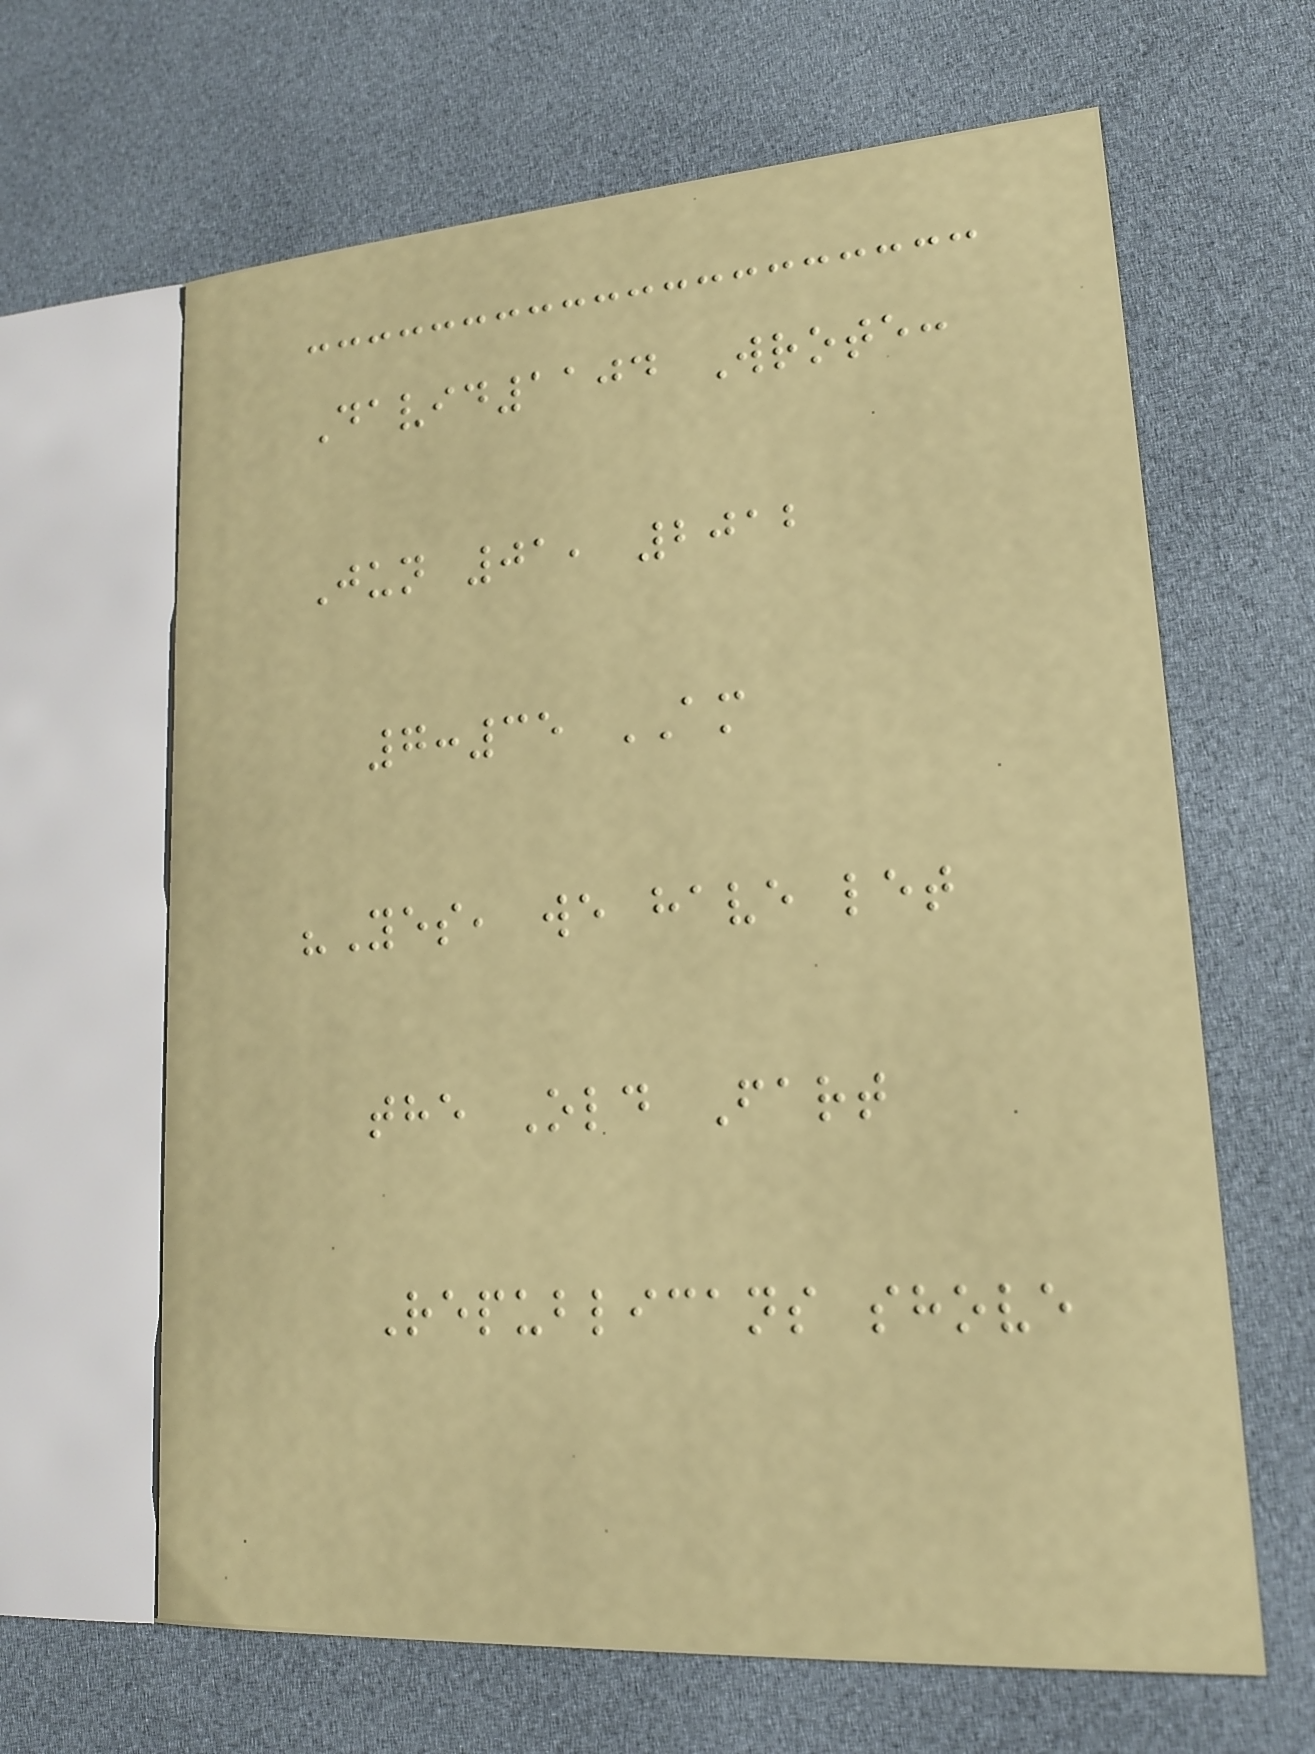David1104 Wrote:
Jun 01, 2012
7:35 AM
"Yes, we have let
the Old Fart
Republicans shove
